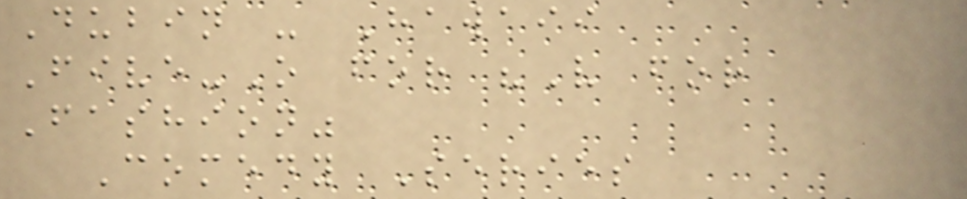Dubin - Hawaii
Five-O for "V for
Fashion"
Comedy Series
